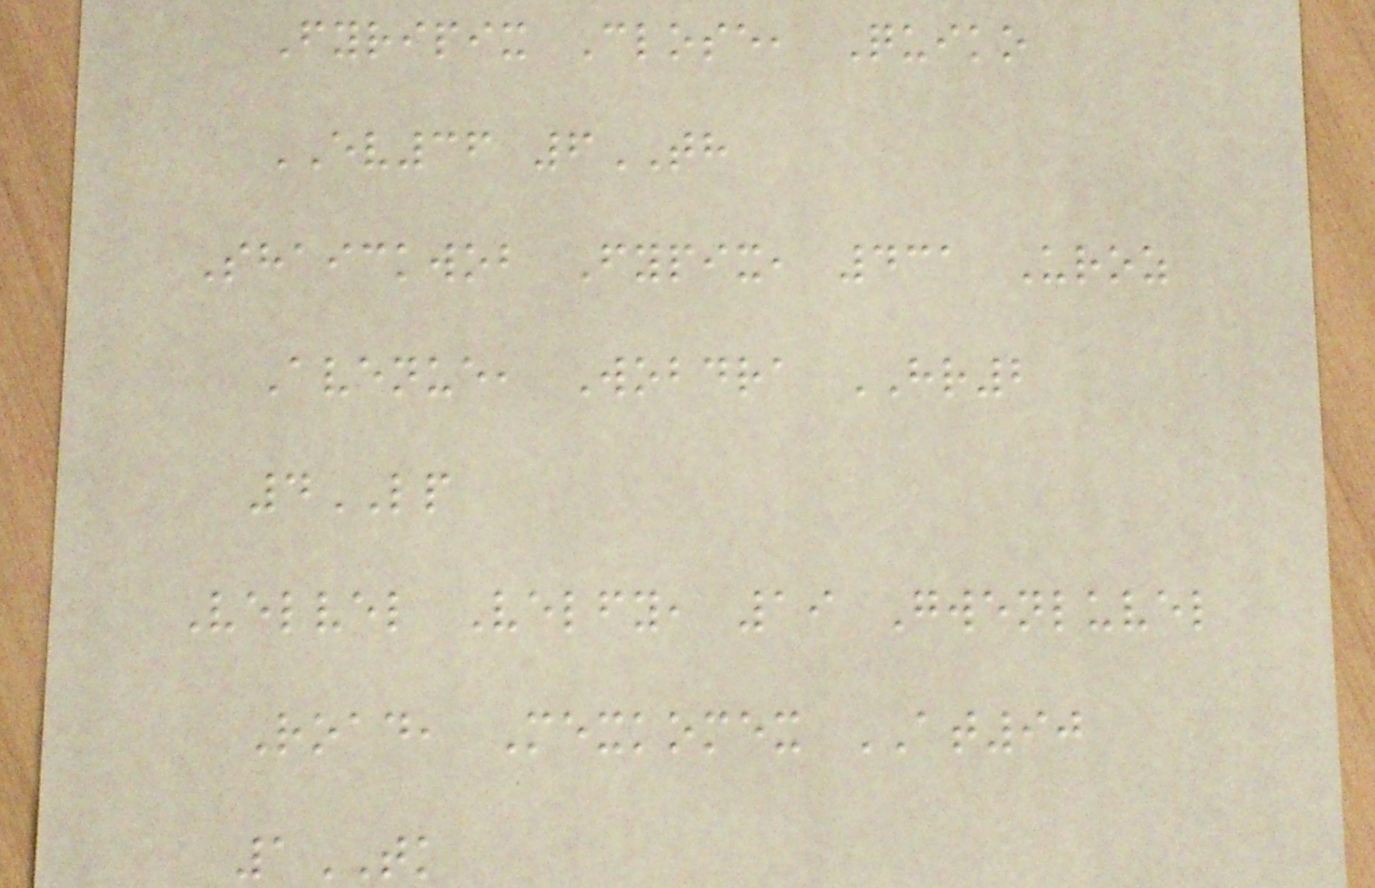Fyripix Close, Quiko
EV36 6TH
Shaickwob Fypix, 431 Uroz
Avenue, Wobdra HR2
4LP
Velvel Velfy, 19 Gwenluvel
Road, Mexkomex AT90
1TK
